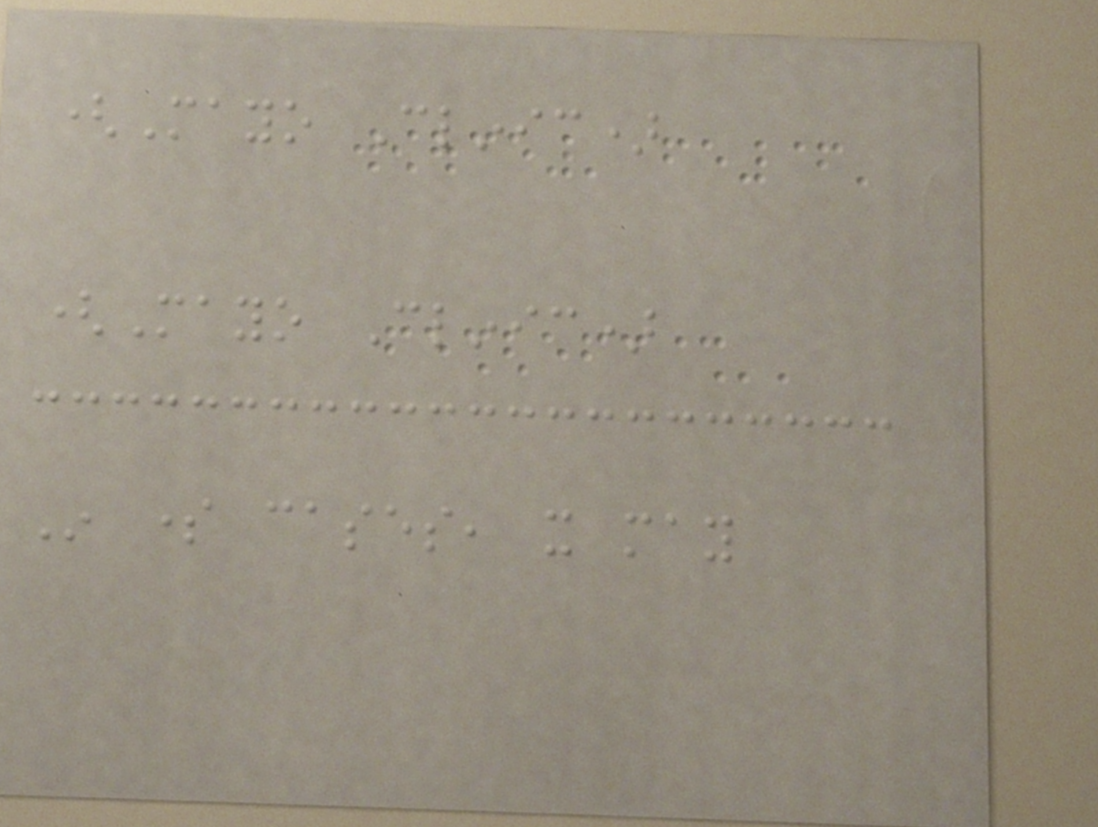(Mayo Clinic)
(Mayo Clinic)
In some cases, it may
